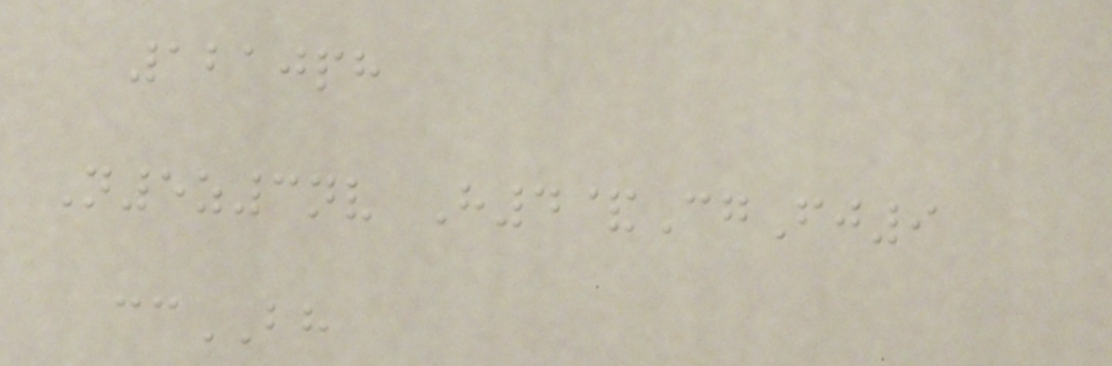1210ph
N5z3nv H4&CgFj9
ccBH
